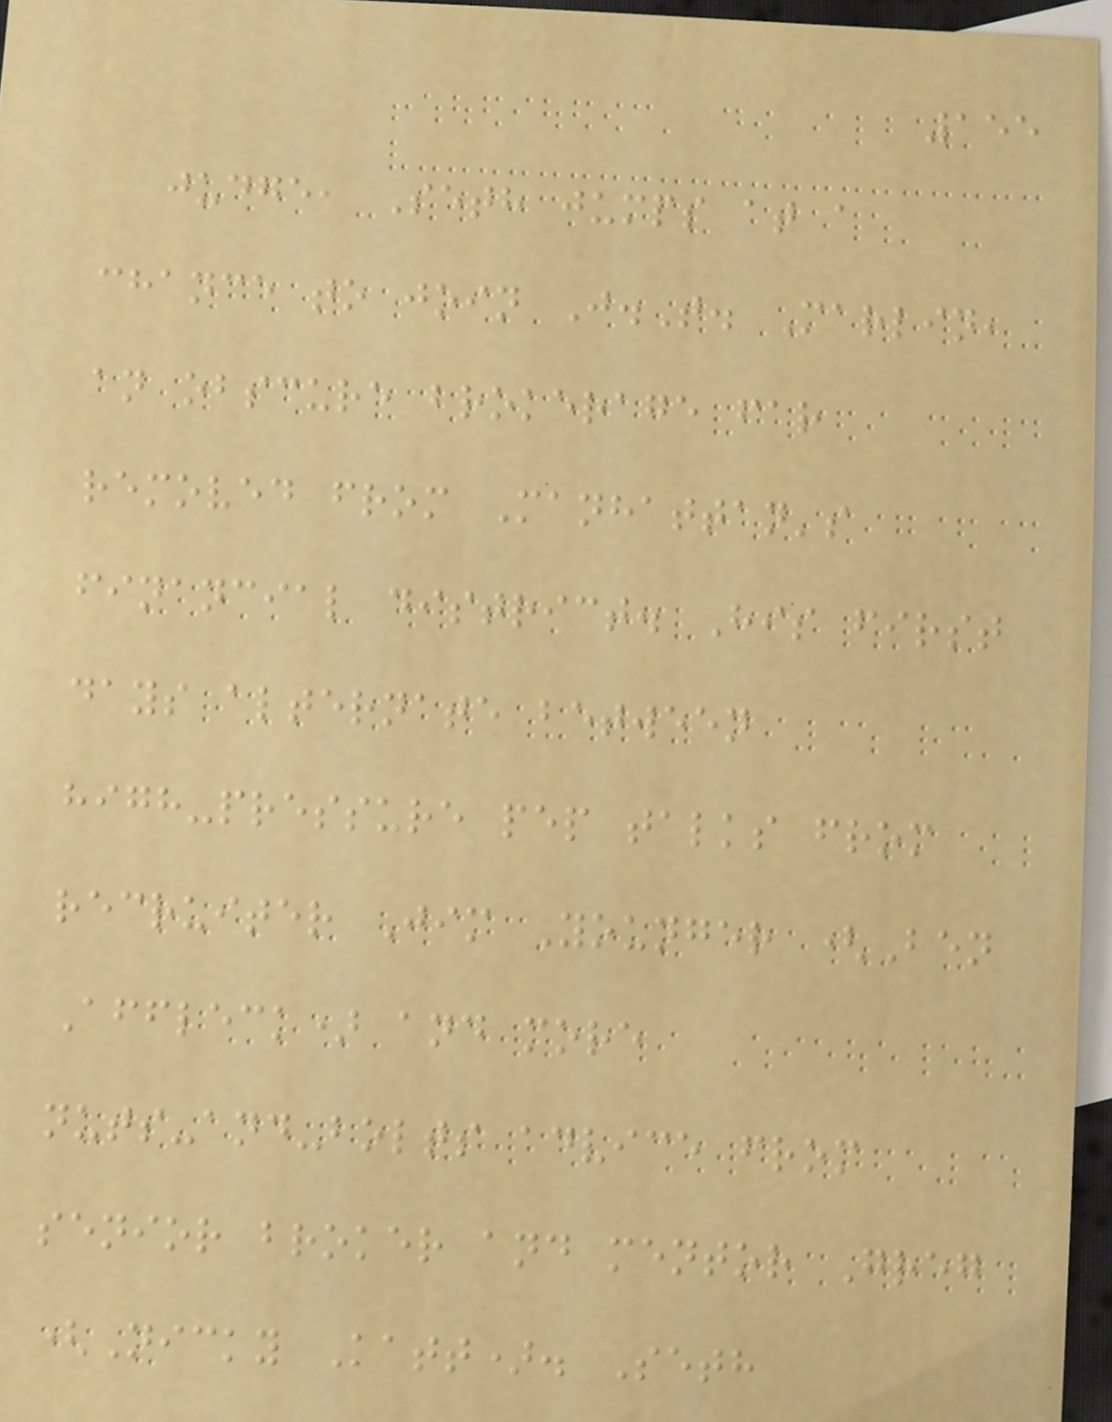155
judge, Seth jumps at a
chance to join J.T. Marlin,
an obscure brokerage far
removed from Manhattan's
financial district. His first
days alternate between
high-pressure pep talks from
recruiter Jim Younger (Ben
Affleck) and more
nuts-and-bolts advice from
senior broker and mentor Greg
(Nicky Katt). Seth
